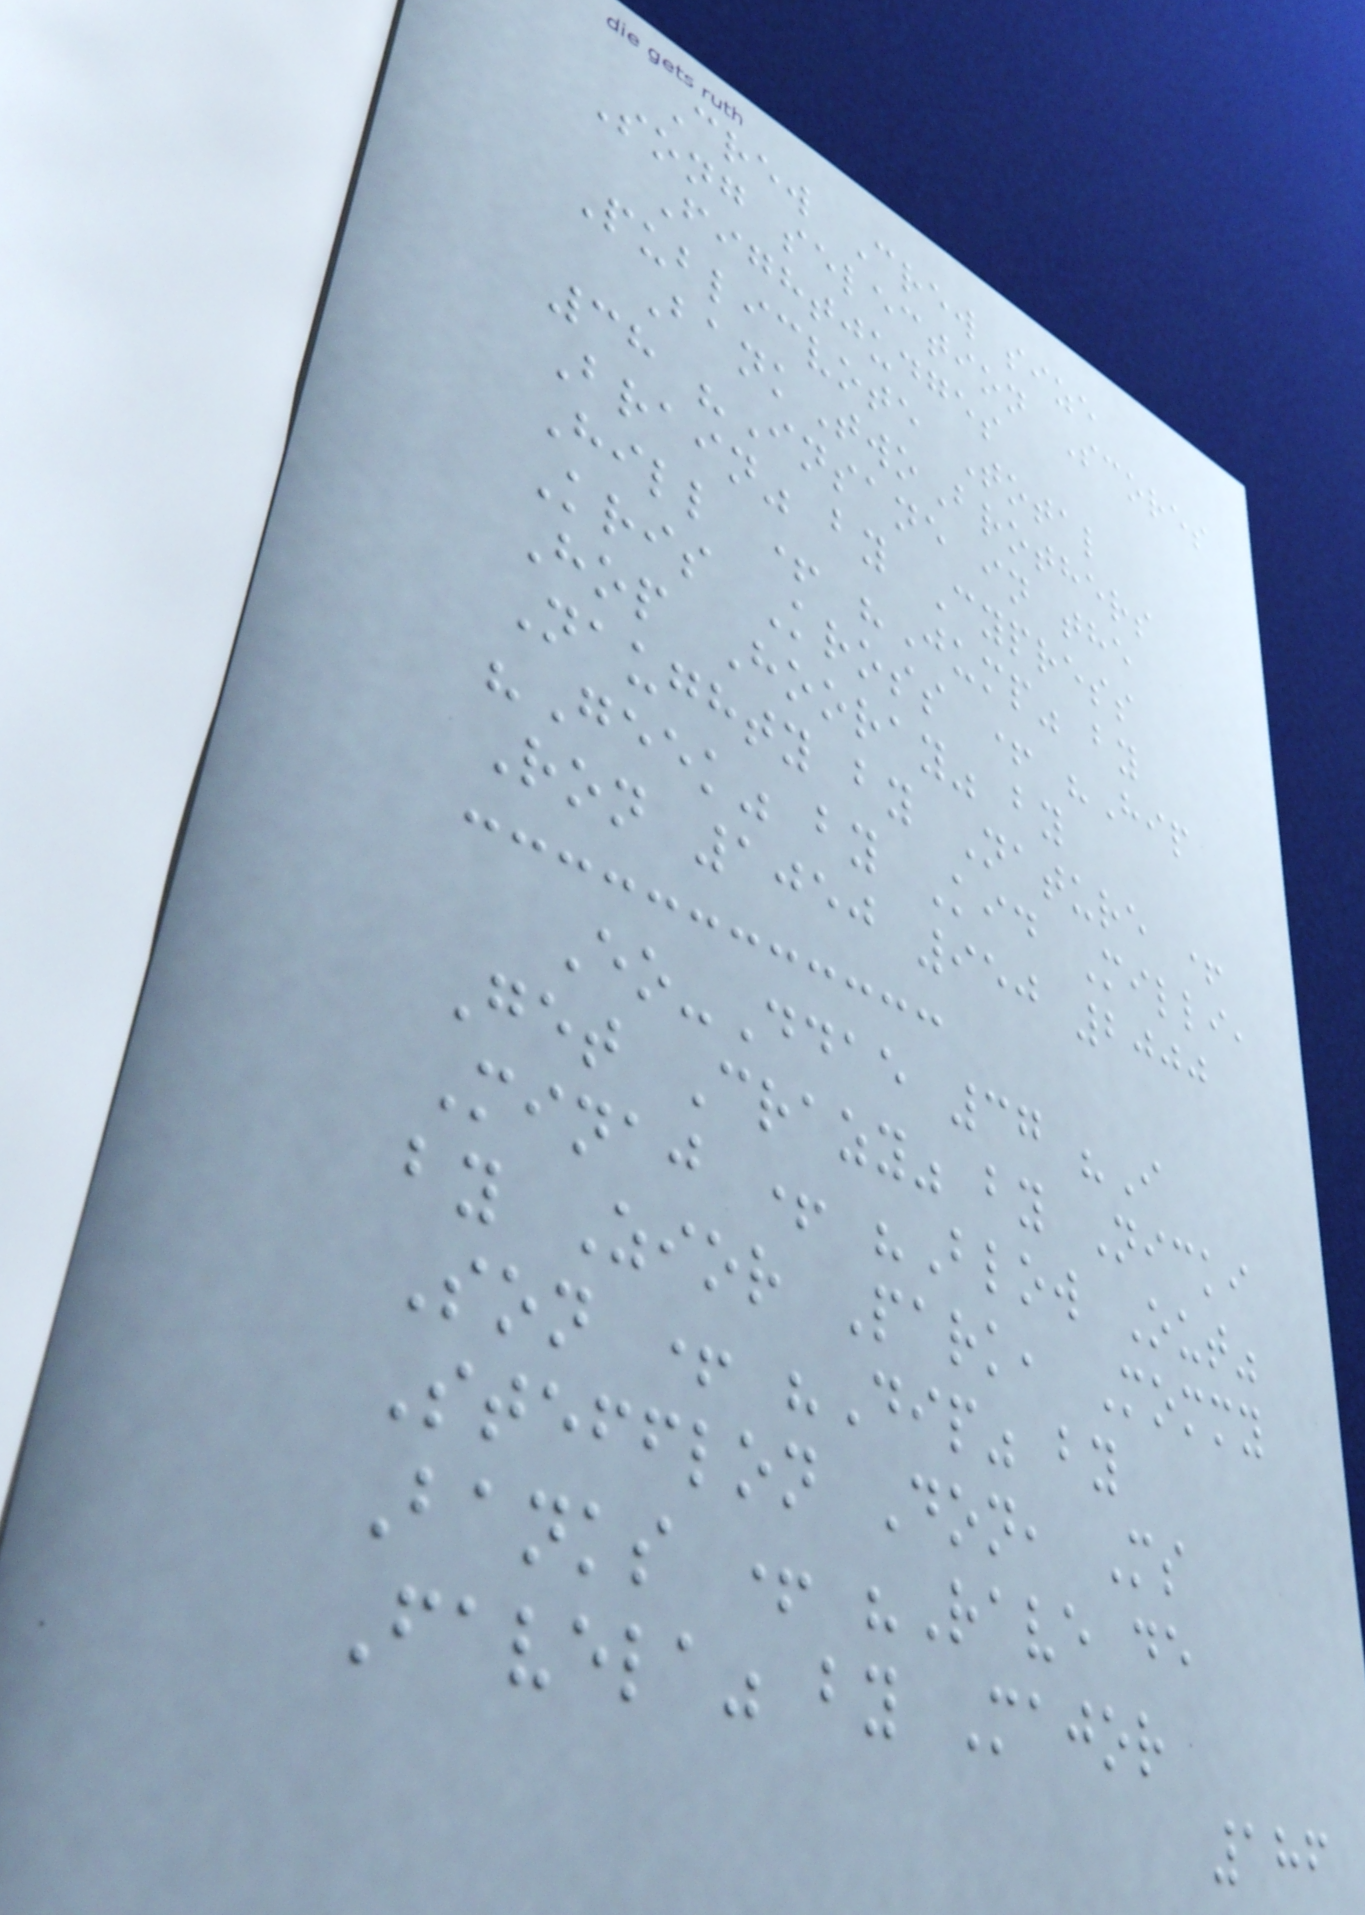Crew Crew size
Song selection Scores
Fightjudges
Publicvote Total
BankTwoBrothers
38 "Insane in the
Brain" by Cypress
Hill + "Jump" by
Kris Kross + "Hip
Hop Hooray" by
Naughty by Nature +
"Geek" by Kid Milli,
Ron 1050 950 2000
Eo-Ddae 37 "I
Get Crazy" by Nicki
Minaj + "Blow Out"
by Zior Park, Mommy
Son + "Dip" by
Stefflon Don, Ms
Banks + "Rave de
Favela" by Major
186
